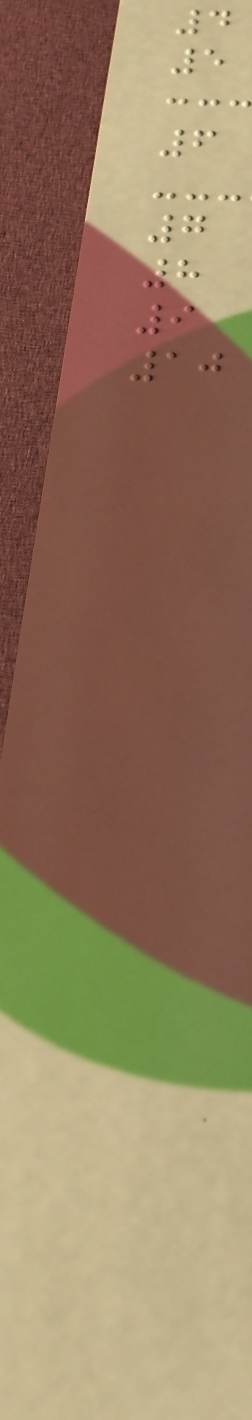4
5
6
7
8
9
10
